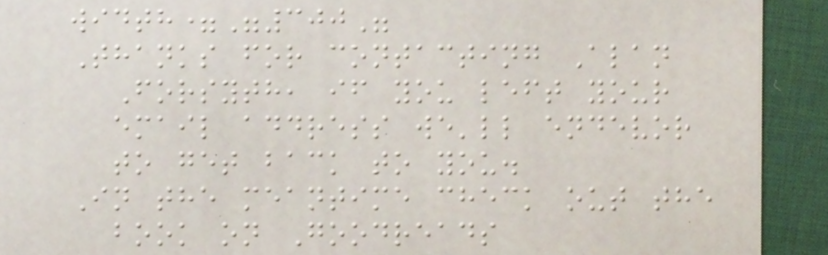width="300"
Thanks for contacting Alan
Forsyth, if you left your
email address we'll endevor
to get back to you.
In the meantime check out the
book on Goodreads
